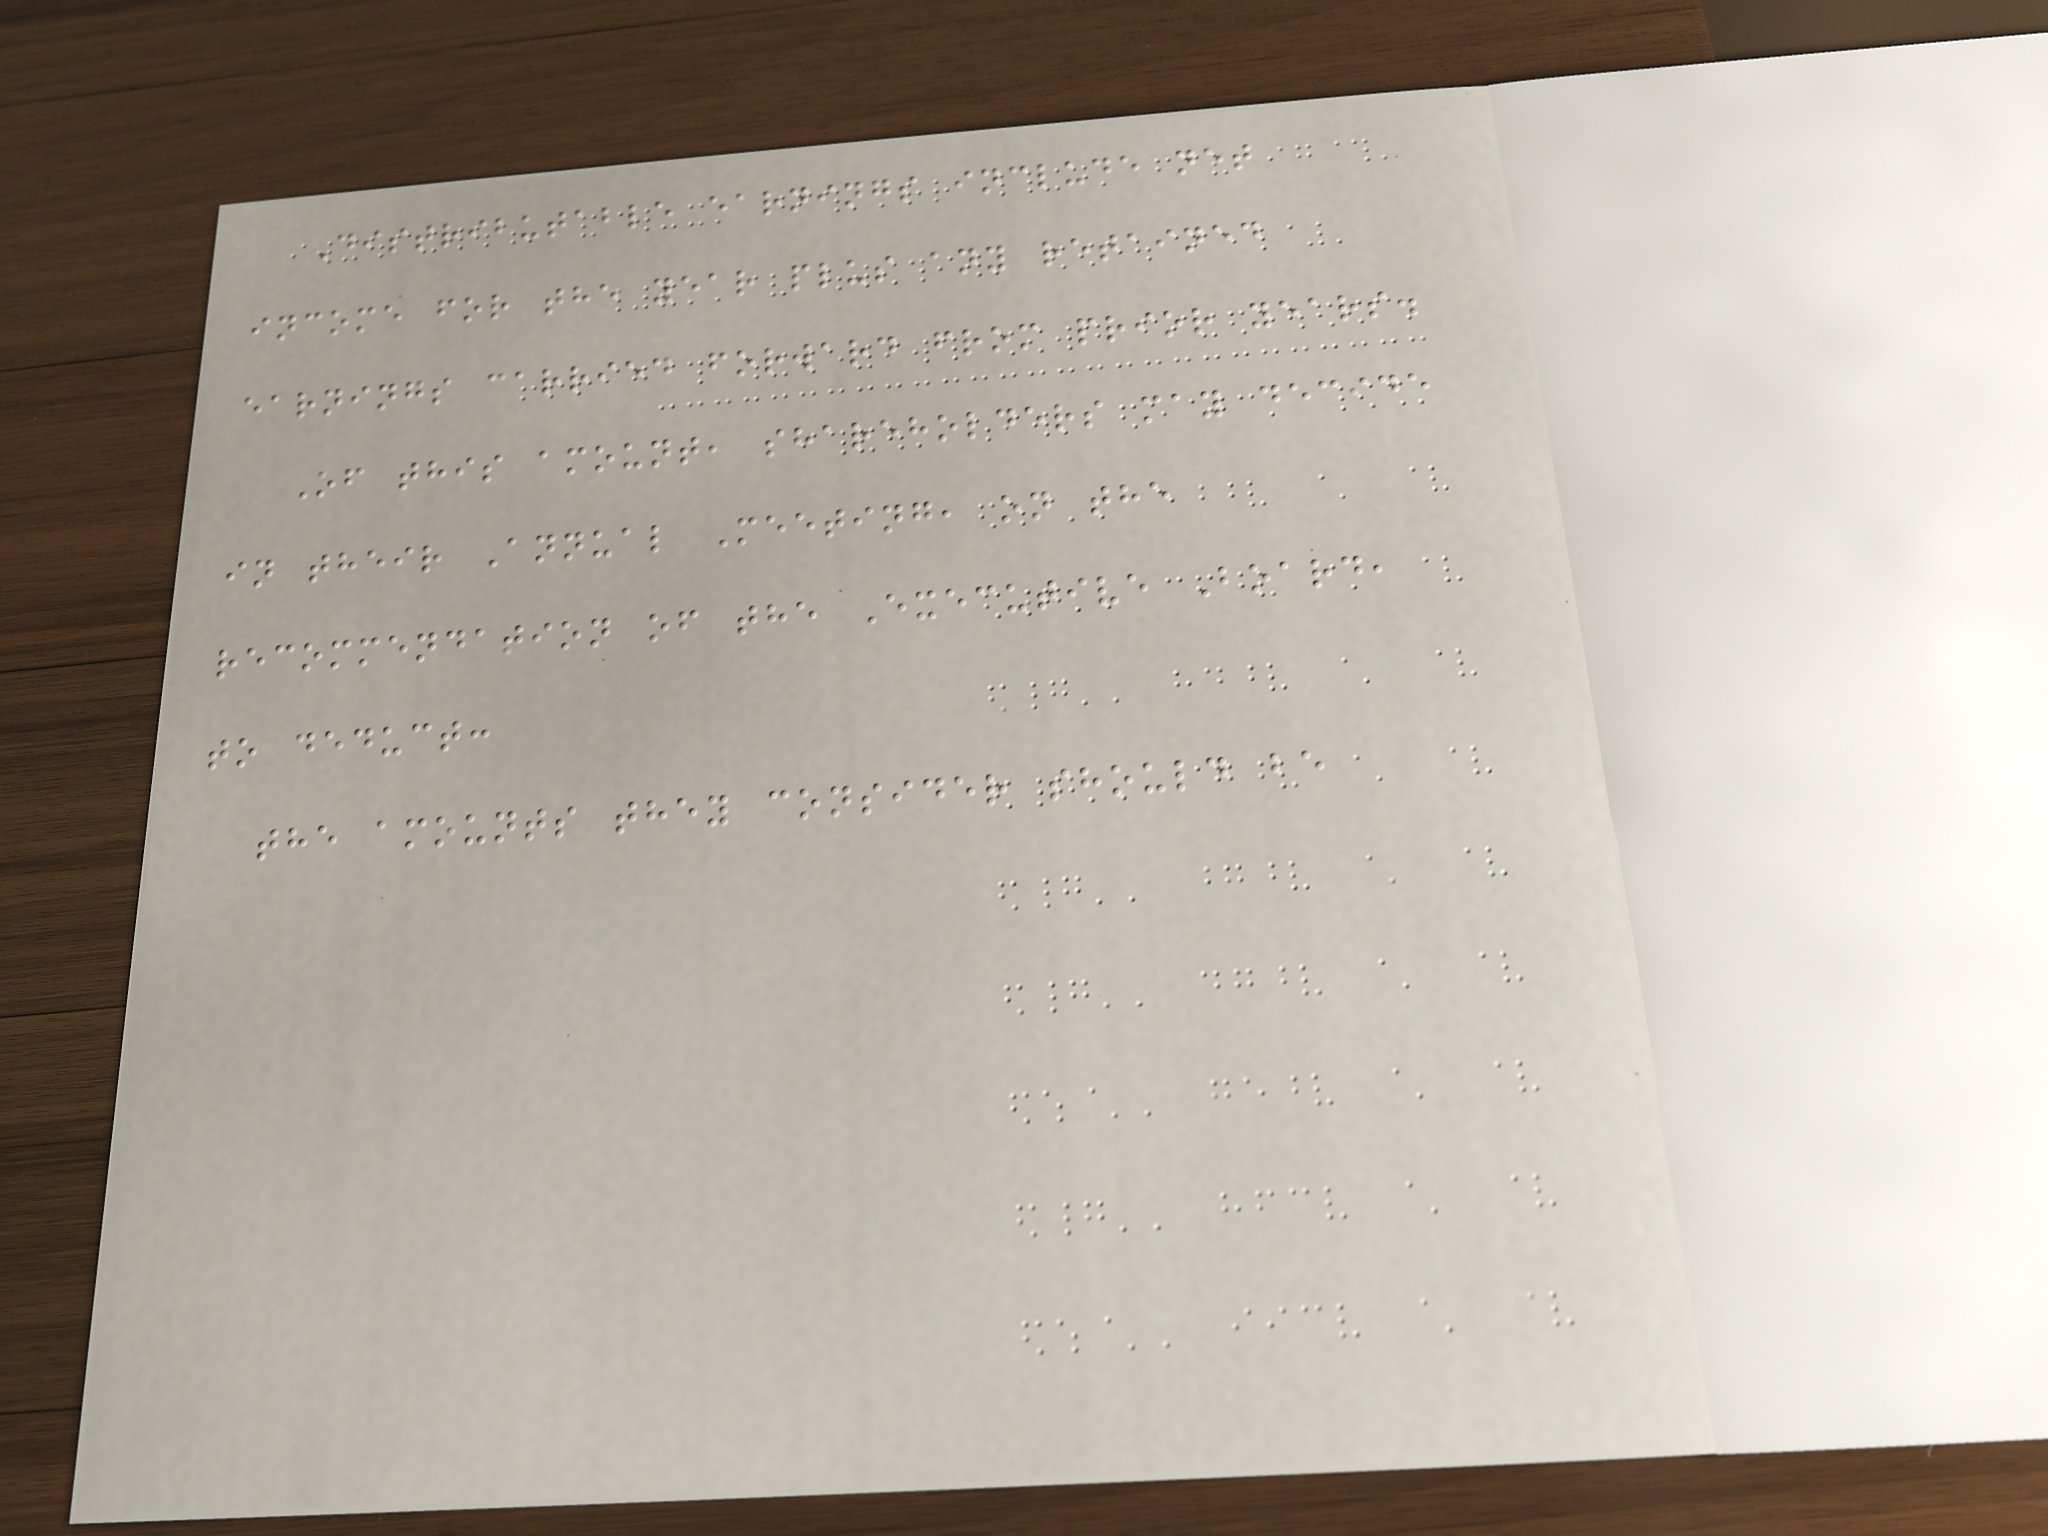Distributable earnings include net
income for the year plus any retained
earnings carried forward from prior years.
Of this amount, shareholders may decide
in their Annual Meeting, on the
recommendation of the Executive Board,
to deduct:
the amounts they consider should be
